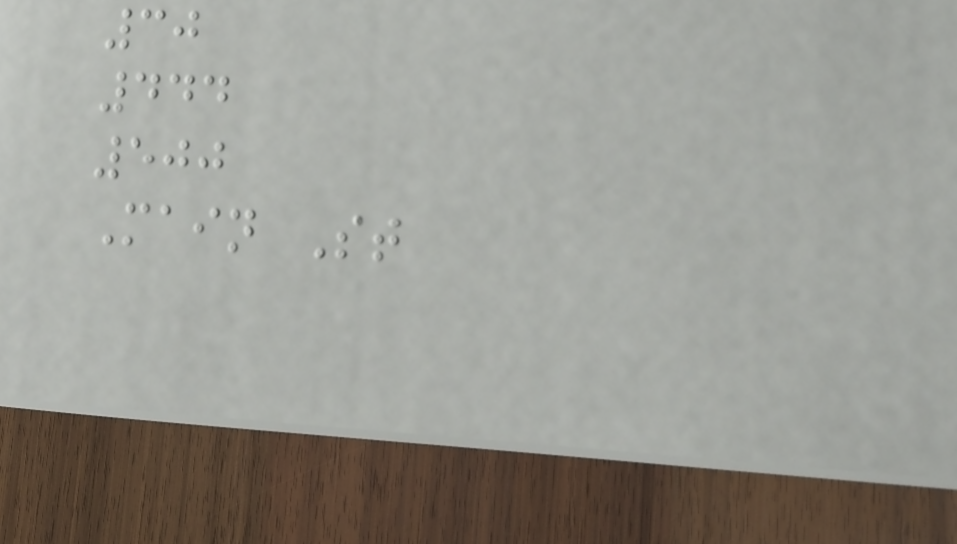30
444
500
Main St
